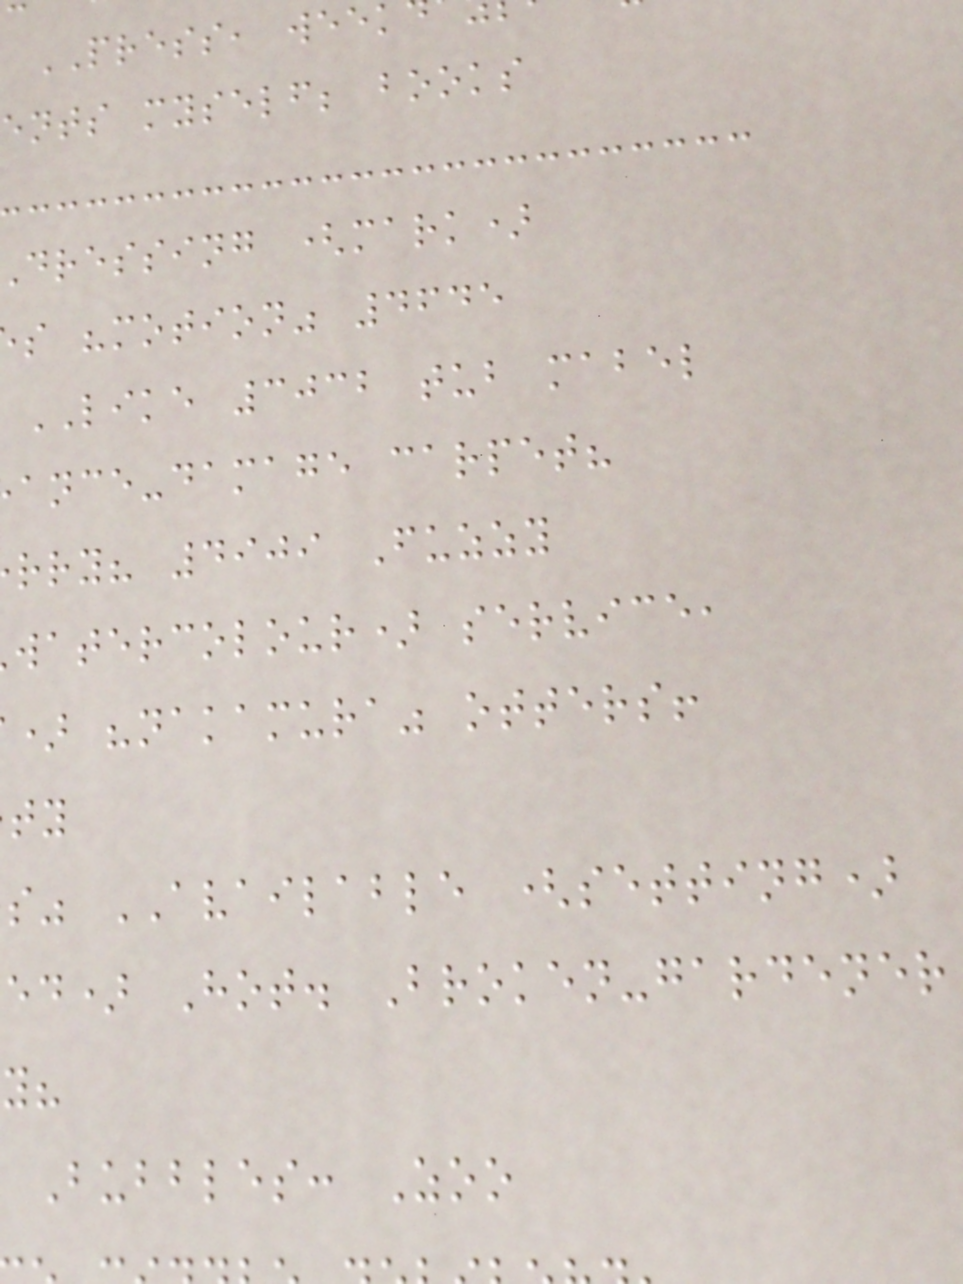PRESS, week
ents myself; books
dressing (mark)
s "motion" 4645
LIKE 3032 tub mabel
ance-damage carpet?
rry? 4909 Fuzzy
watercolour) service,
) "nakamura" otters!
s" AVAILABLE (setting)
ed) Hot. Broken-gardener
Bubbles: Zoo
